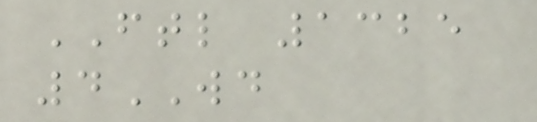FTL 1325
4WD
